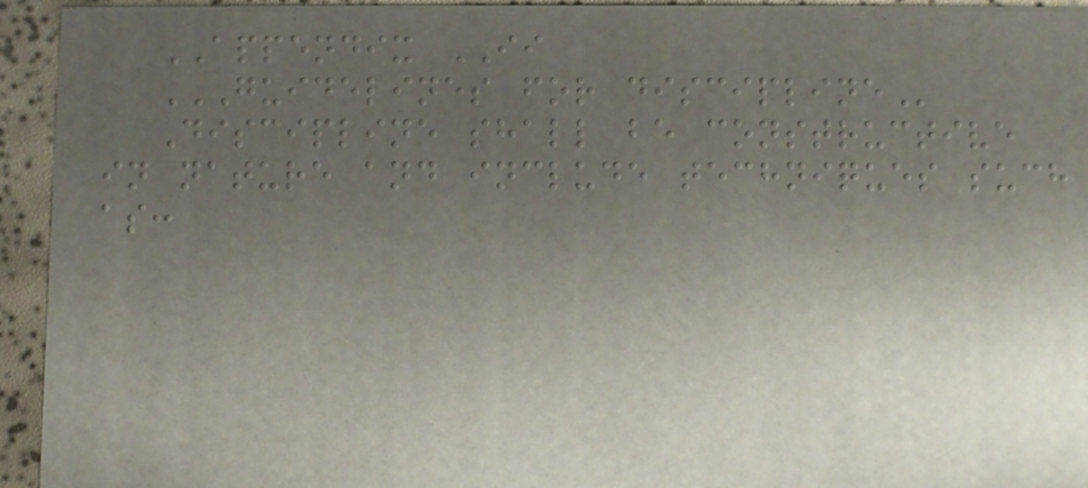APPENDIX II
GUIDELINES FOR DISCIPLINE
Discipline shall be constructive
in nature and include techniques such
as:
